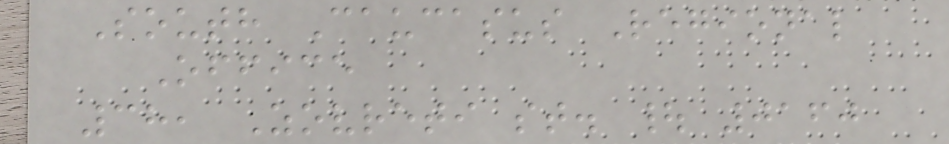South Caucasus Regional
Office
38, Zovreti st. | 0160
